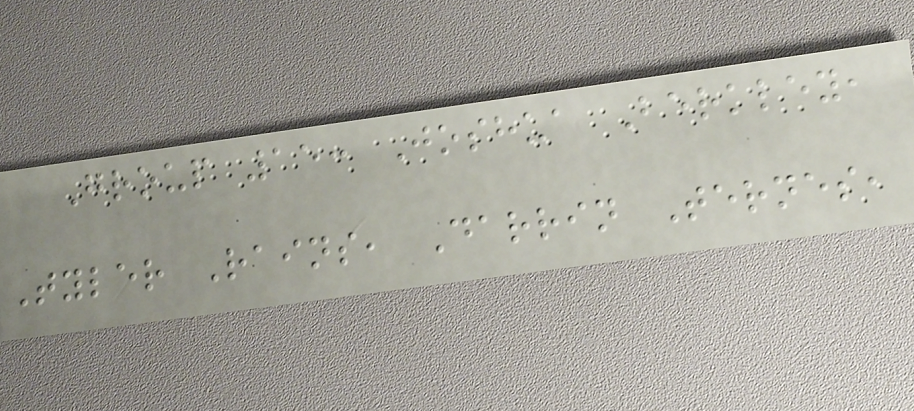Group 15: Joshua Berkley,
Tyler Rains, Darrin Ternes,
